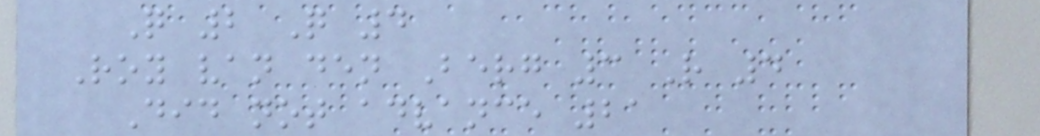Q 2 Q 4
Roy van den Berg 3 R 4
Did not advance 21
